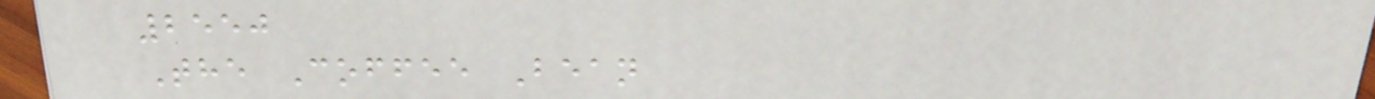2550
The Coffee Bean
